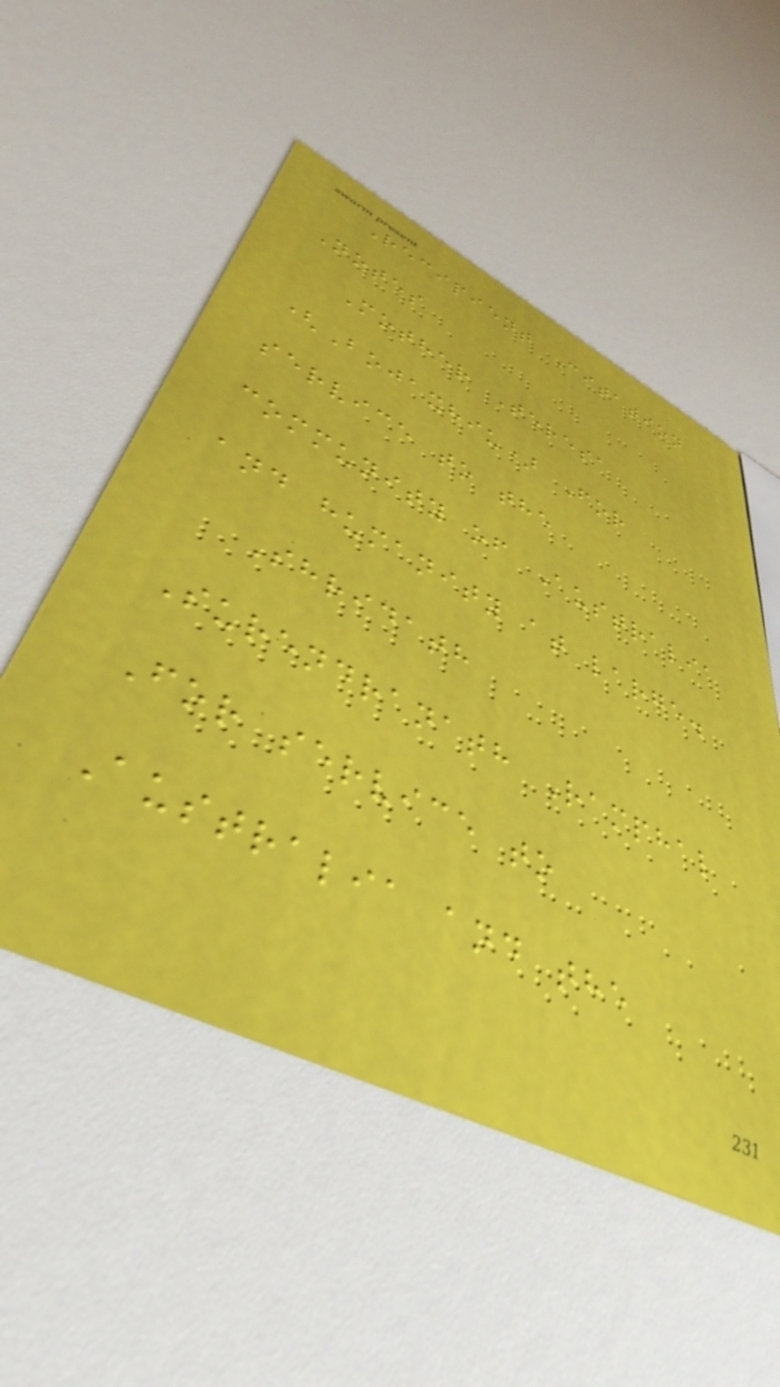Recipient Citation
Notes
Mother Teresa
(Bojaxhiu) For
service to the
community of Australia
and humanity at large.
Shridath
Surendranath Ramphal
For service to
Australia and the
